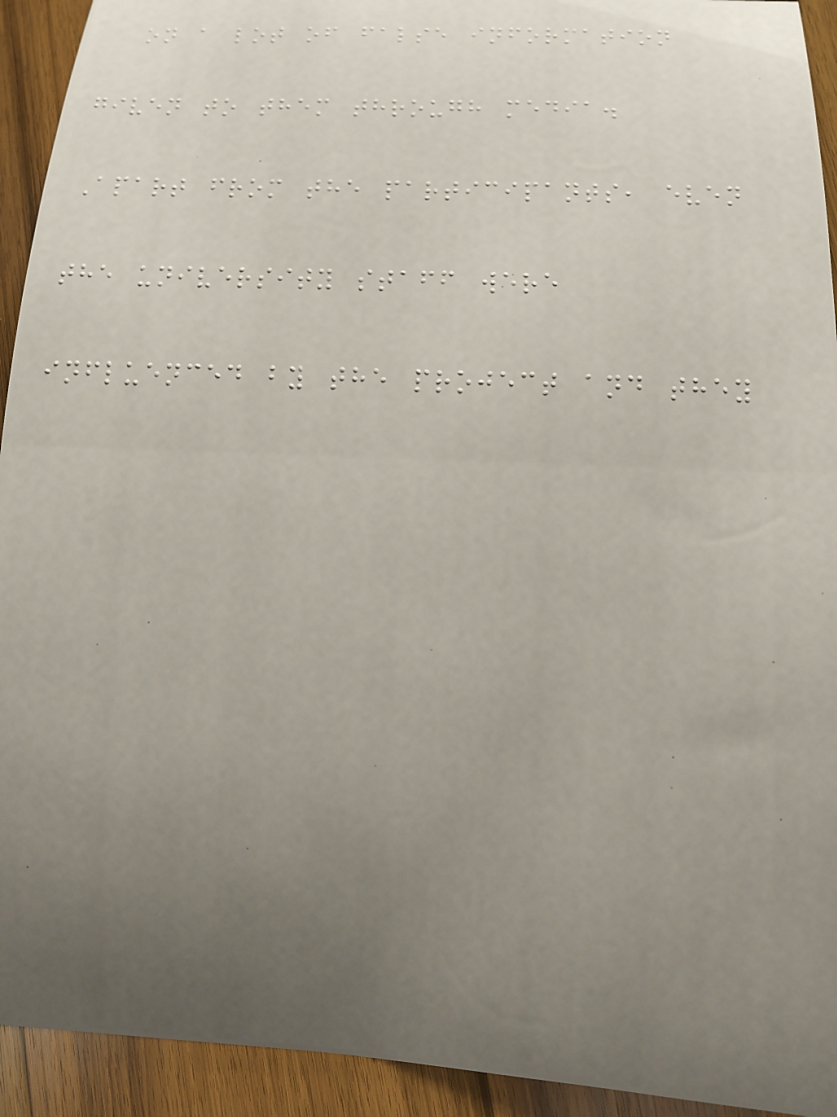on a lot of false information
given to them through media.
Apart from the participants, even
the university staff were
influenced by the project and they
